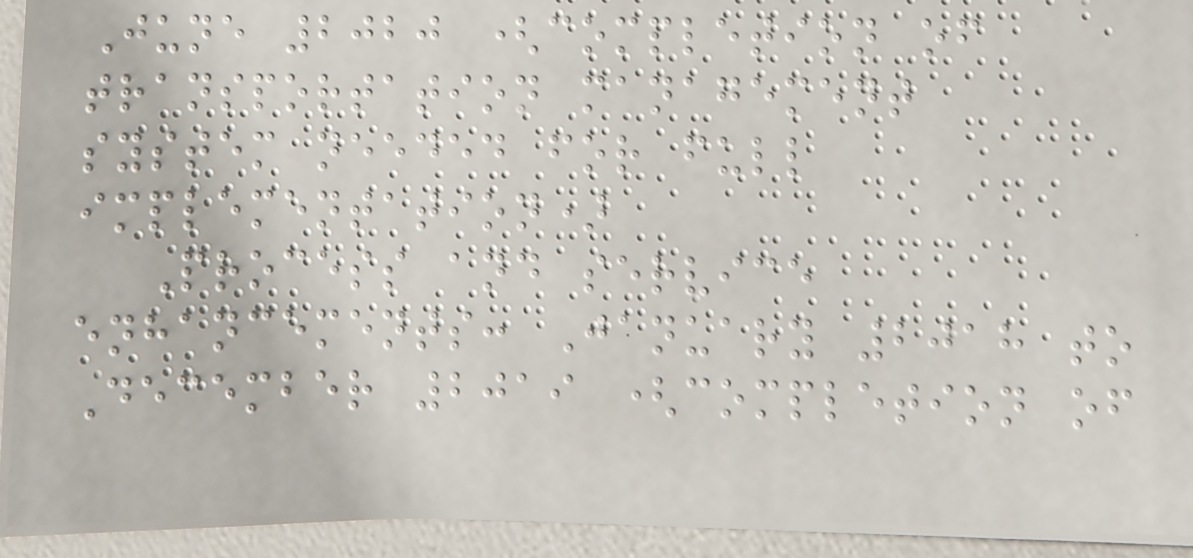June 2020 (completion of
transportation management
system needed for full
implementation)
Process and service
enhancements: January 2018 to
December 2019 (completion of
